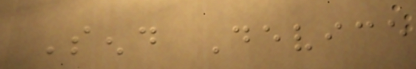Send Device
